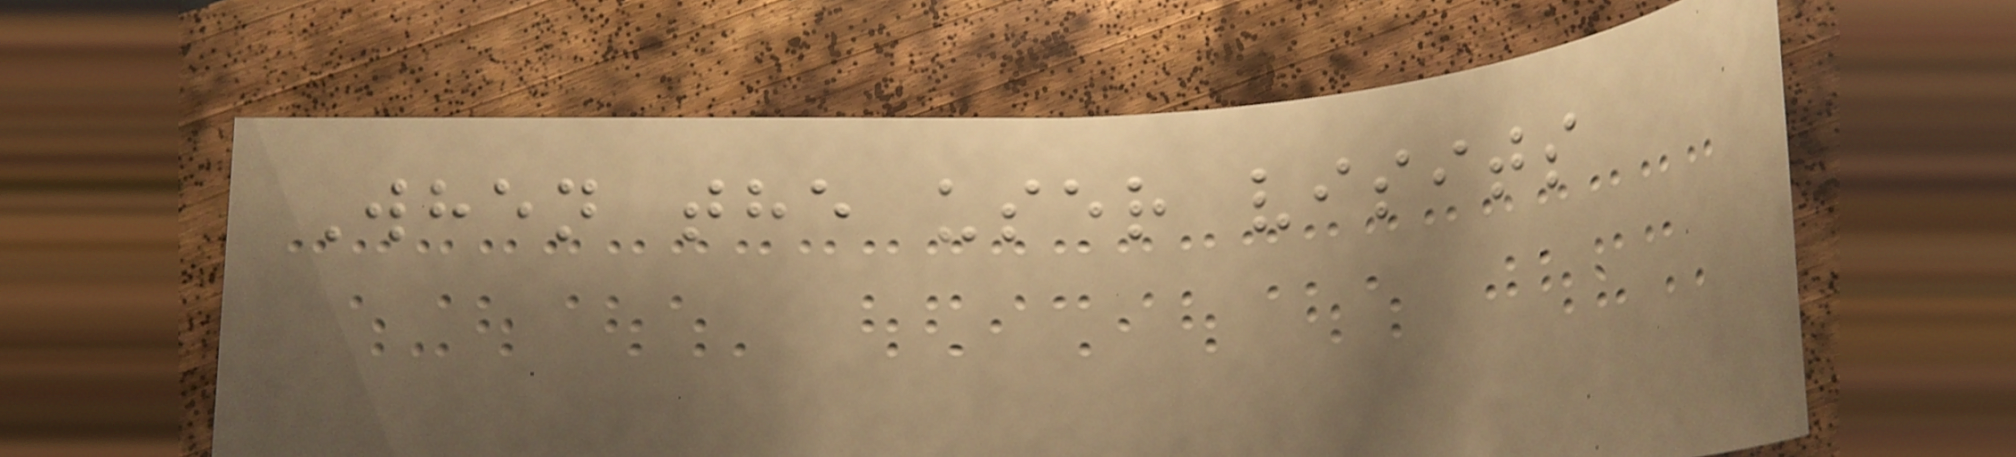When the user visits
